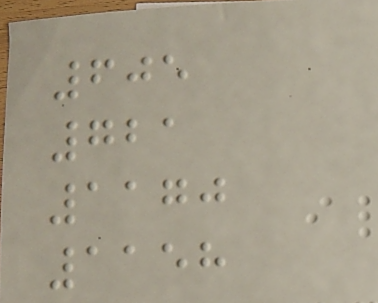605
721
1170
1158
